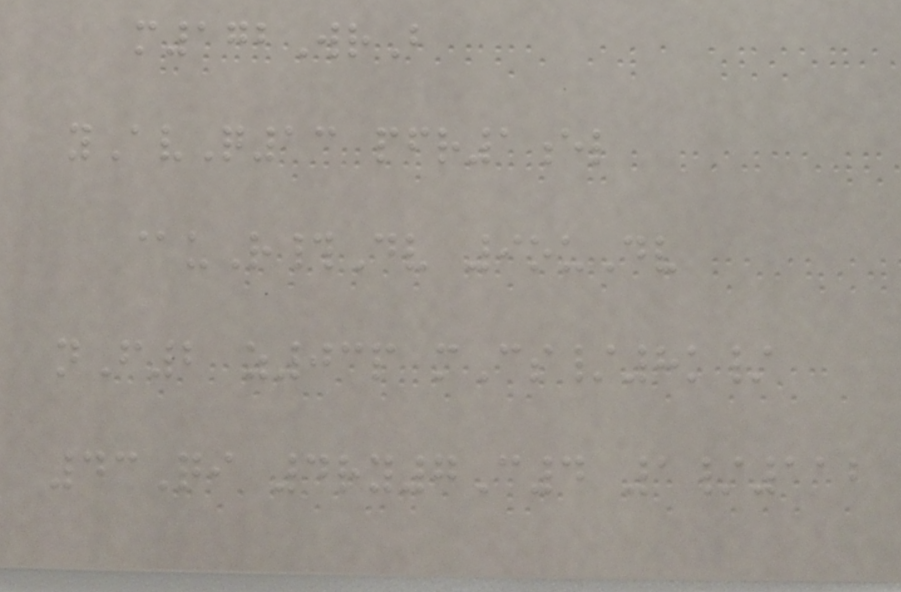m172WrB
yAvQ13 pfr1el
@uR#Dv 9ouDv
nF2 z03p mCs/8k/
43Qi 4ry7C4 1/112
